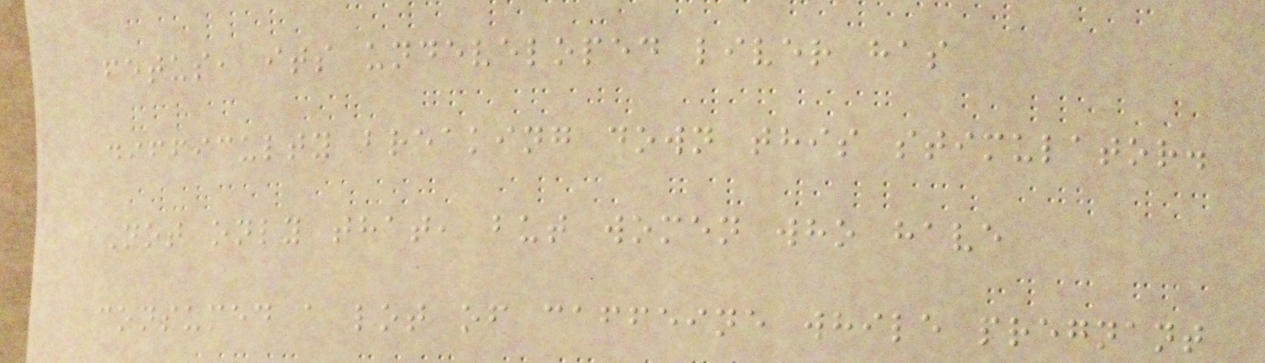fetus, its undeveloped liver has
difficulty breaking down this stimulator.
Not only that, but women who have
consumed a lot of caffeine while pregnant
